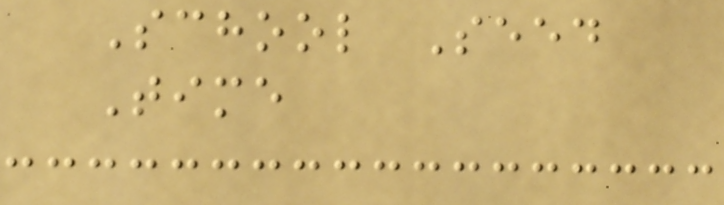School Seed
Time
